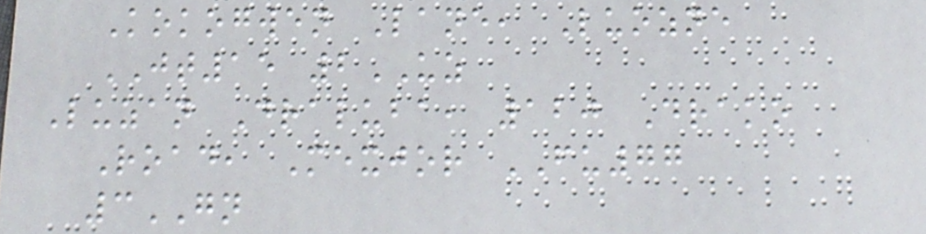Kokogwen Lane, Luozne
JT15 2UZ
Luzan Draluba, 120 Drako
Road, Mexjor FU77
3GN
